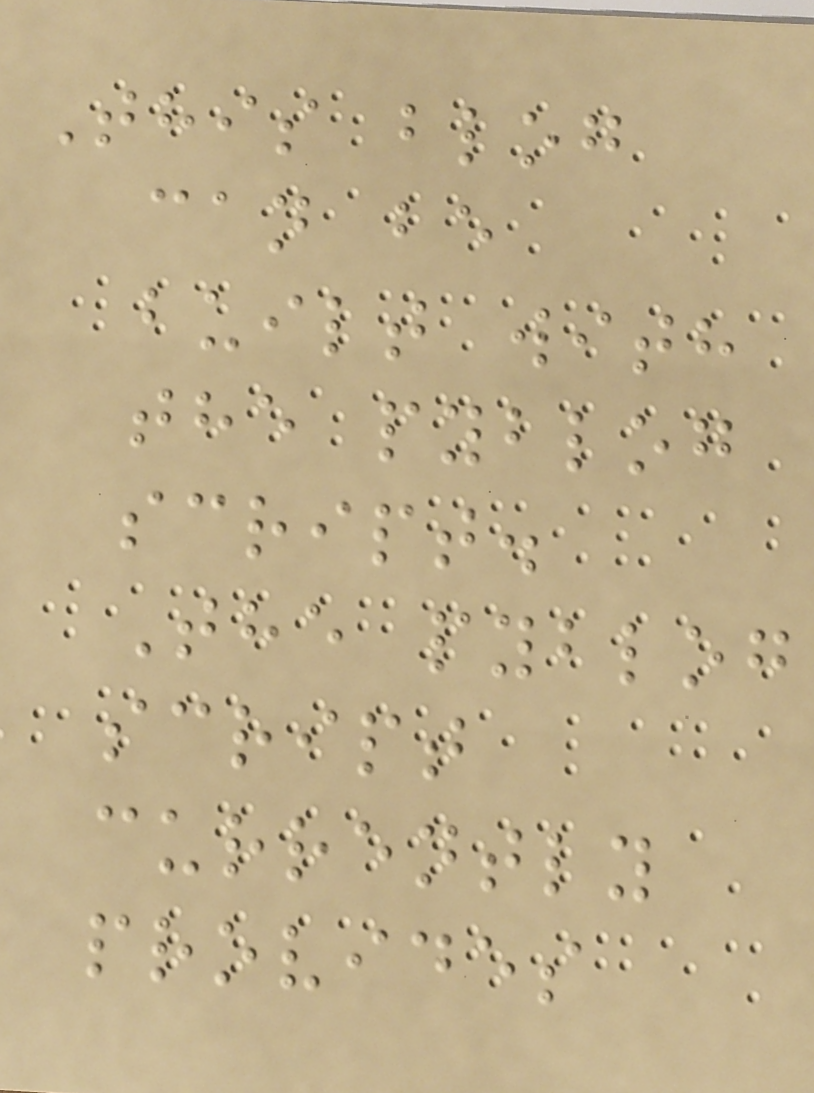This blog
can be
built with
the pyblog
script.
The pyblog
script
currently
provides
